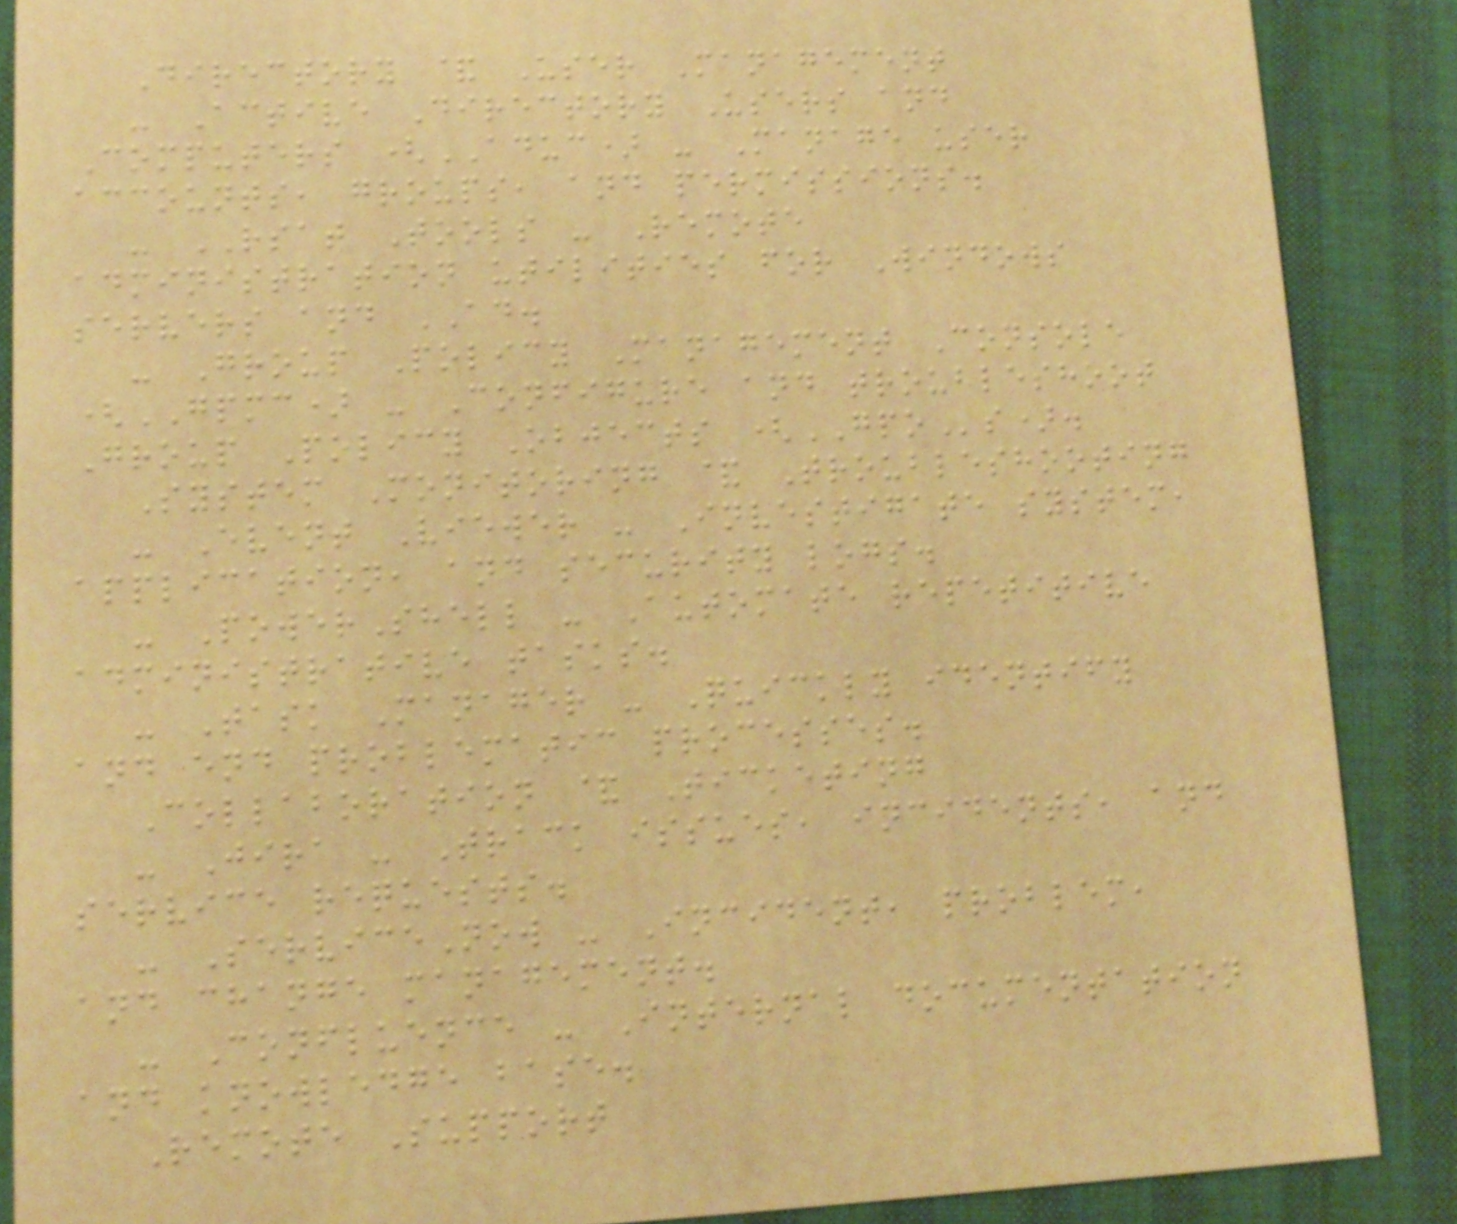Directory & User Management
- Active Directory Users and
Computers (ADUC) - Manage user
accounts, groups, and permissions.
- RSAT Tools - Remote
administration utilities for Windows
servers and AD.
- Group Policy Management Console
(GPMC) - Configure and troubleshoot
Group Policy Objects (GPOs).
System Monitoring & Troubleshooting
- Event Viewer - Investigate system,
application, and security logs.
- PowerShell - Automate repetitive
administrative tasks.
- Task Manager - Quickly identify
and end problematic processes.
Collaboration & Ticketing
- Jira - Track issues, incidents, and
service requests.
- ServiceNow - Incident, problem,
and change management.
- Confluence - Internal documentation
and knowledge base.
Remote Support
